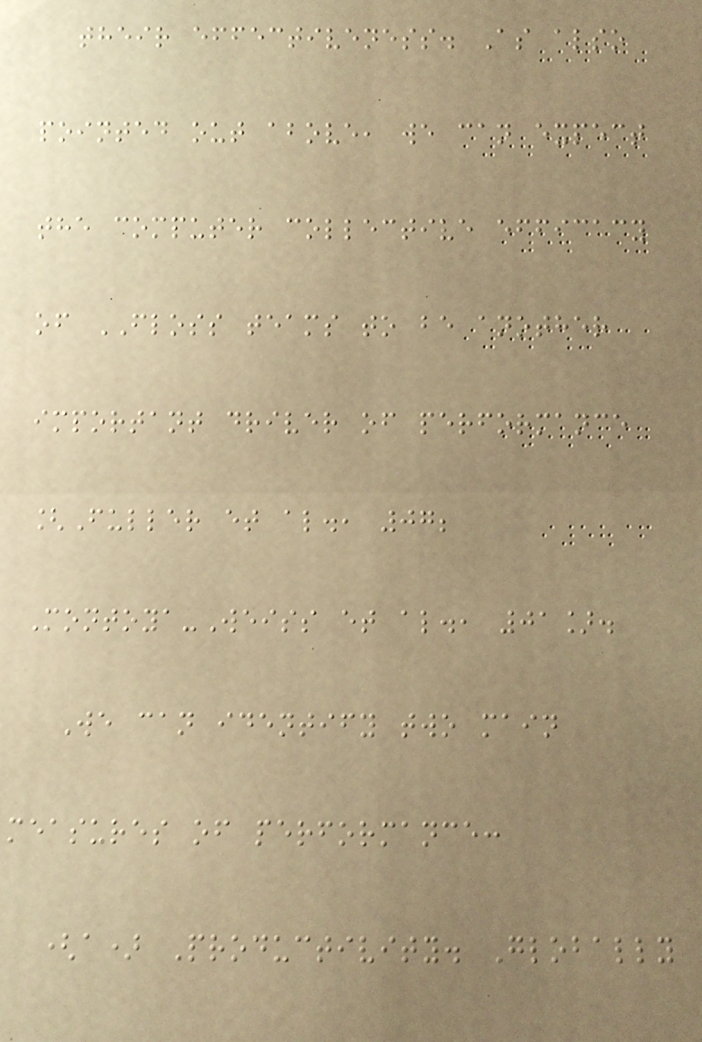their effectiveness. As also
pointed out above, we can expect
the computer collective efficacy
of FLOSS teams to be another
important driver of performance
[Fuller et al., 07;
Montoya-Weiss et al., 01].
We can identify two main
measures of performance:
(a) Productivity. Globally
